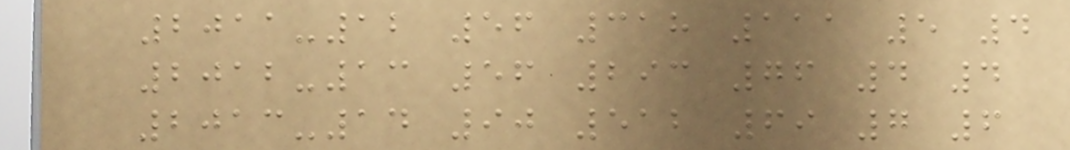2011-12 56 318 111 5 4
2012-13 56 293 76 4 4
2013-14 90 512 69 7 6
